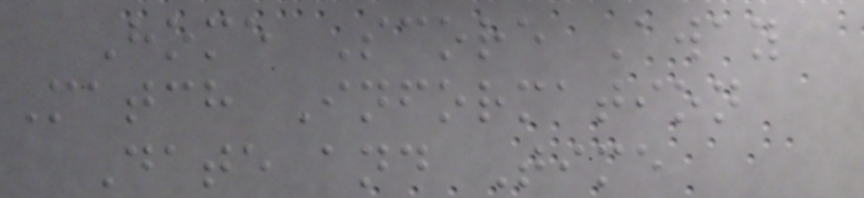Home Score Away
Match Information
Date and Time
